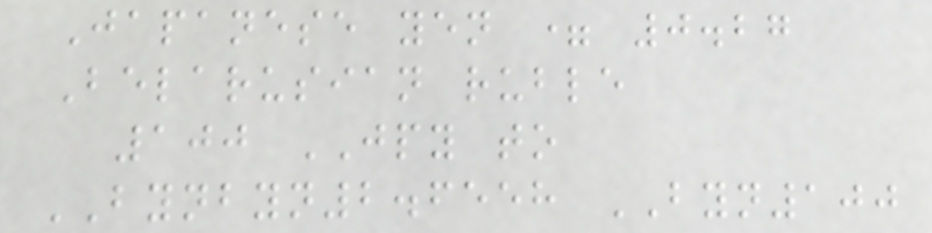Japanese yen = 0.27
Belarusian ruble
100 JPY to
BYNBYN2.6558 BYN100
